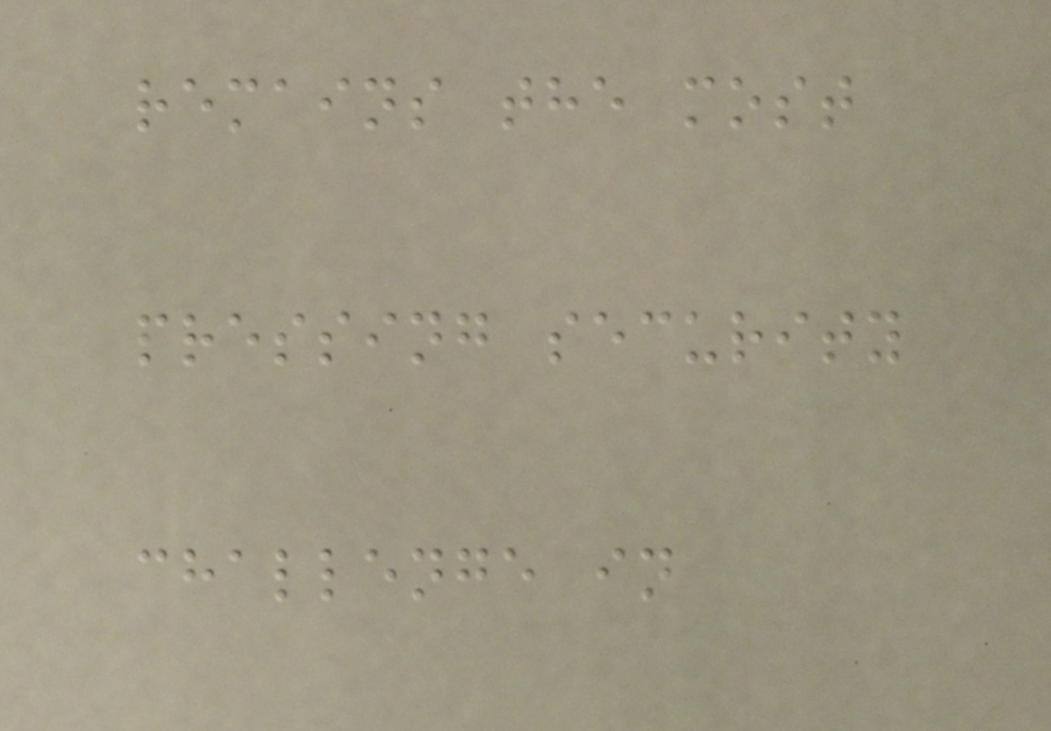remains the most
pressing security
challenge in
